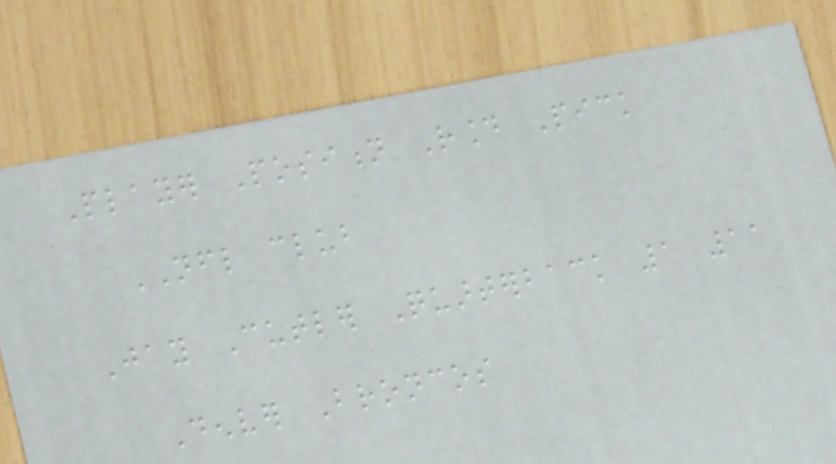Player Position Round Pick
NFL club
Jay Cutler Quarterback 1 11
Denver Broncos
